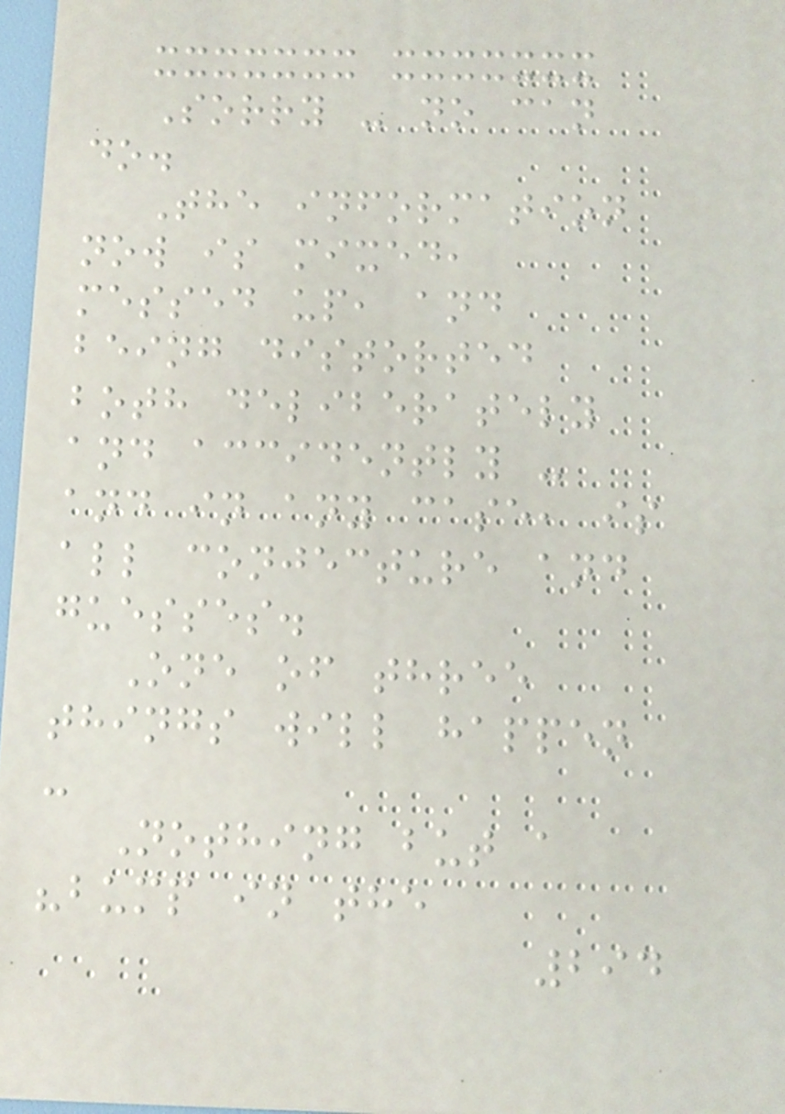xxxxxxx xxxxxxx
Sorry - no can
do.
The information
now is mixed,
messed up, and
being distorted
both deliberately
and accidently -
and in any case, is
all conjecture and
guesses.
One of three
things will happen
-
Nothing but a
"bump in the
294
